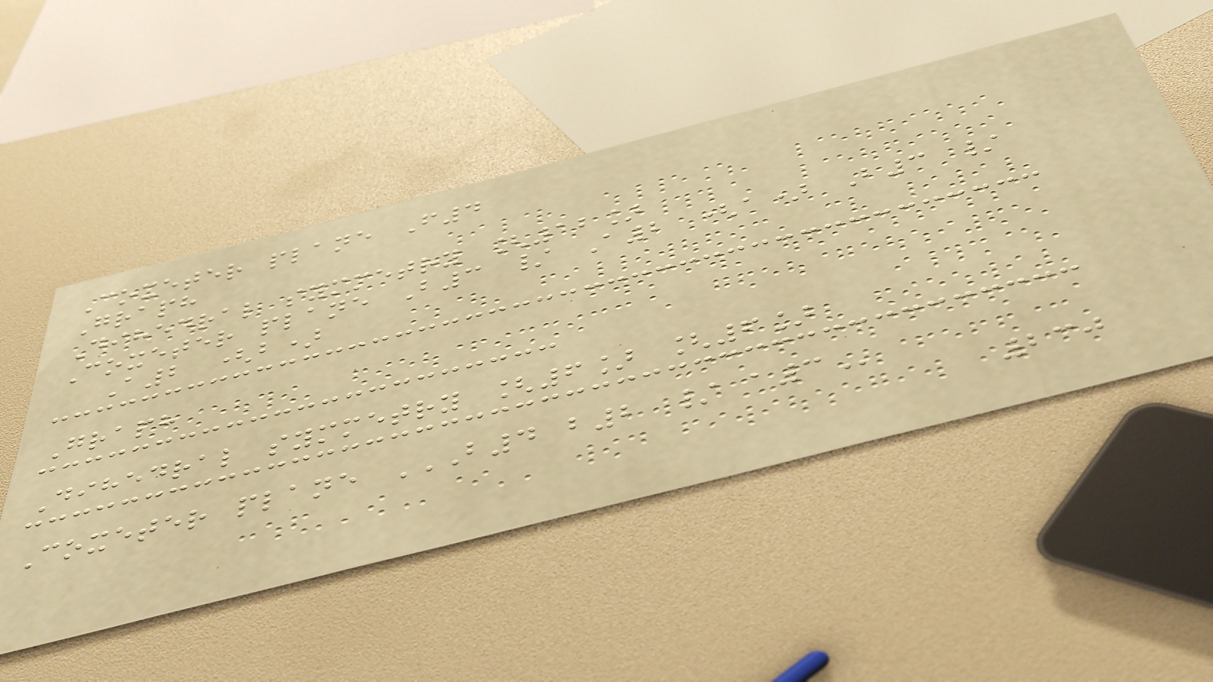Coxeter plane F4
Graph
Dihedral symmetry [12]
Coxeter plane B3 / A2 (a) B3 /
A2 (b)
Graph
Dihedral symmetry [6] [6]
Coxeter plane B4 B2 / A3
230
